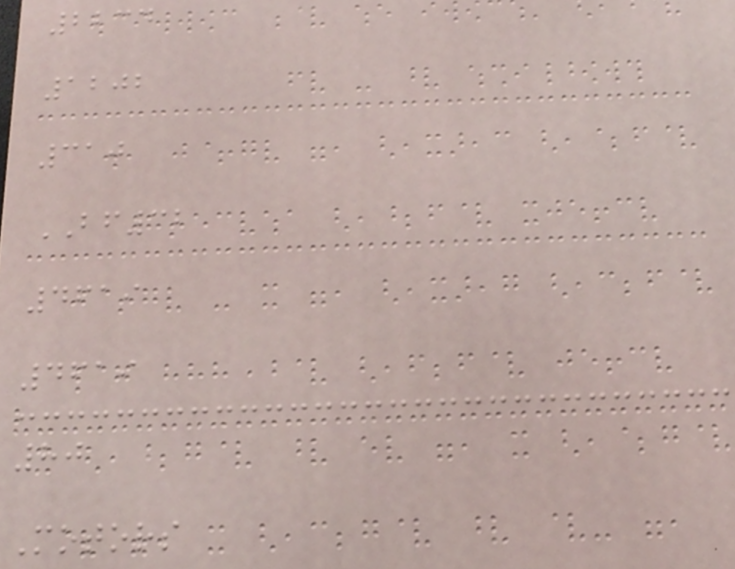2234
1202
310
BF32
4619
4619
80
Motors
